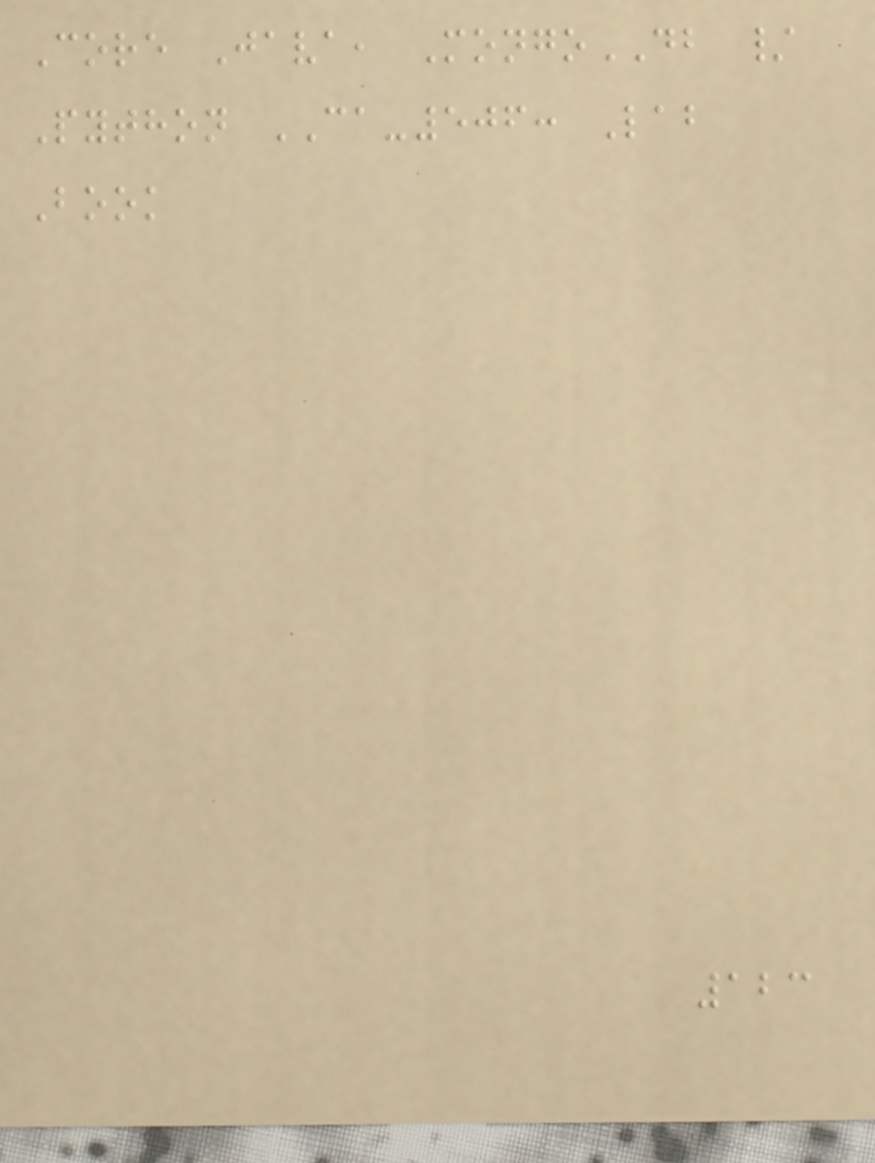Core Java, MongoDB /
Python CA-506: Lab
Book
123
